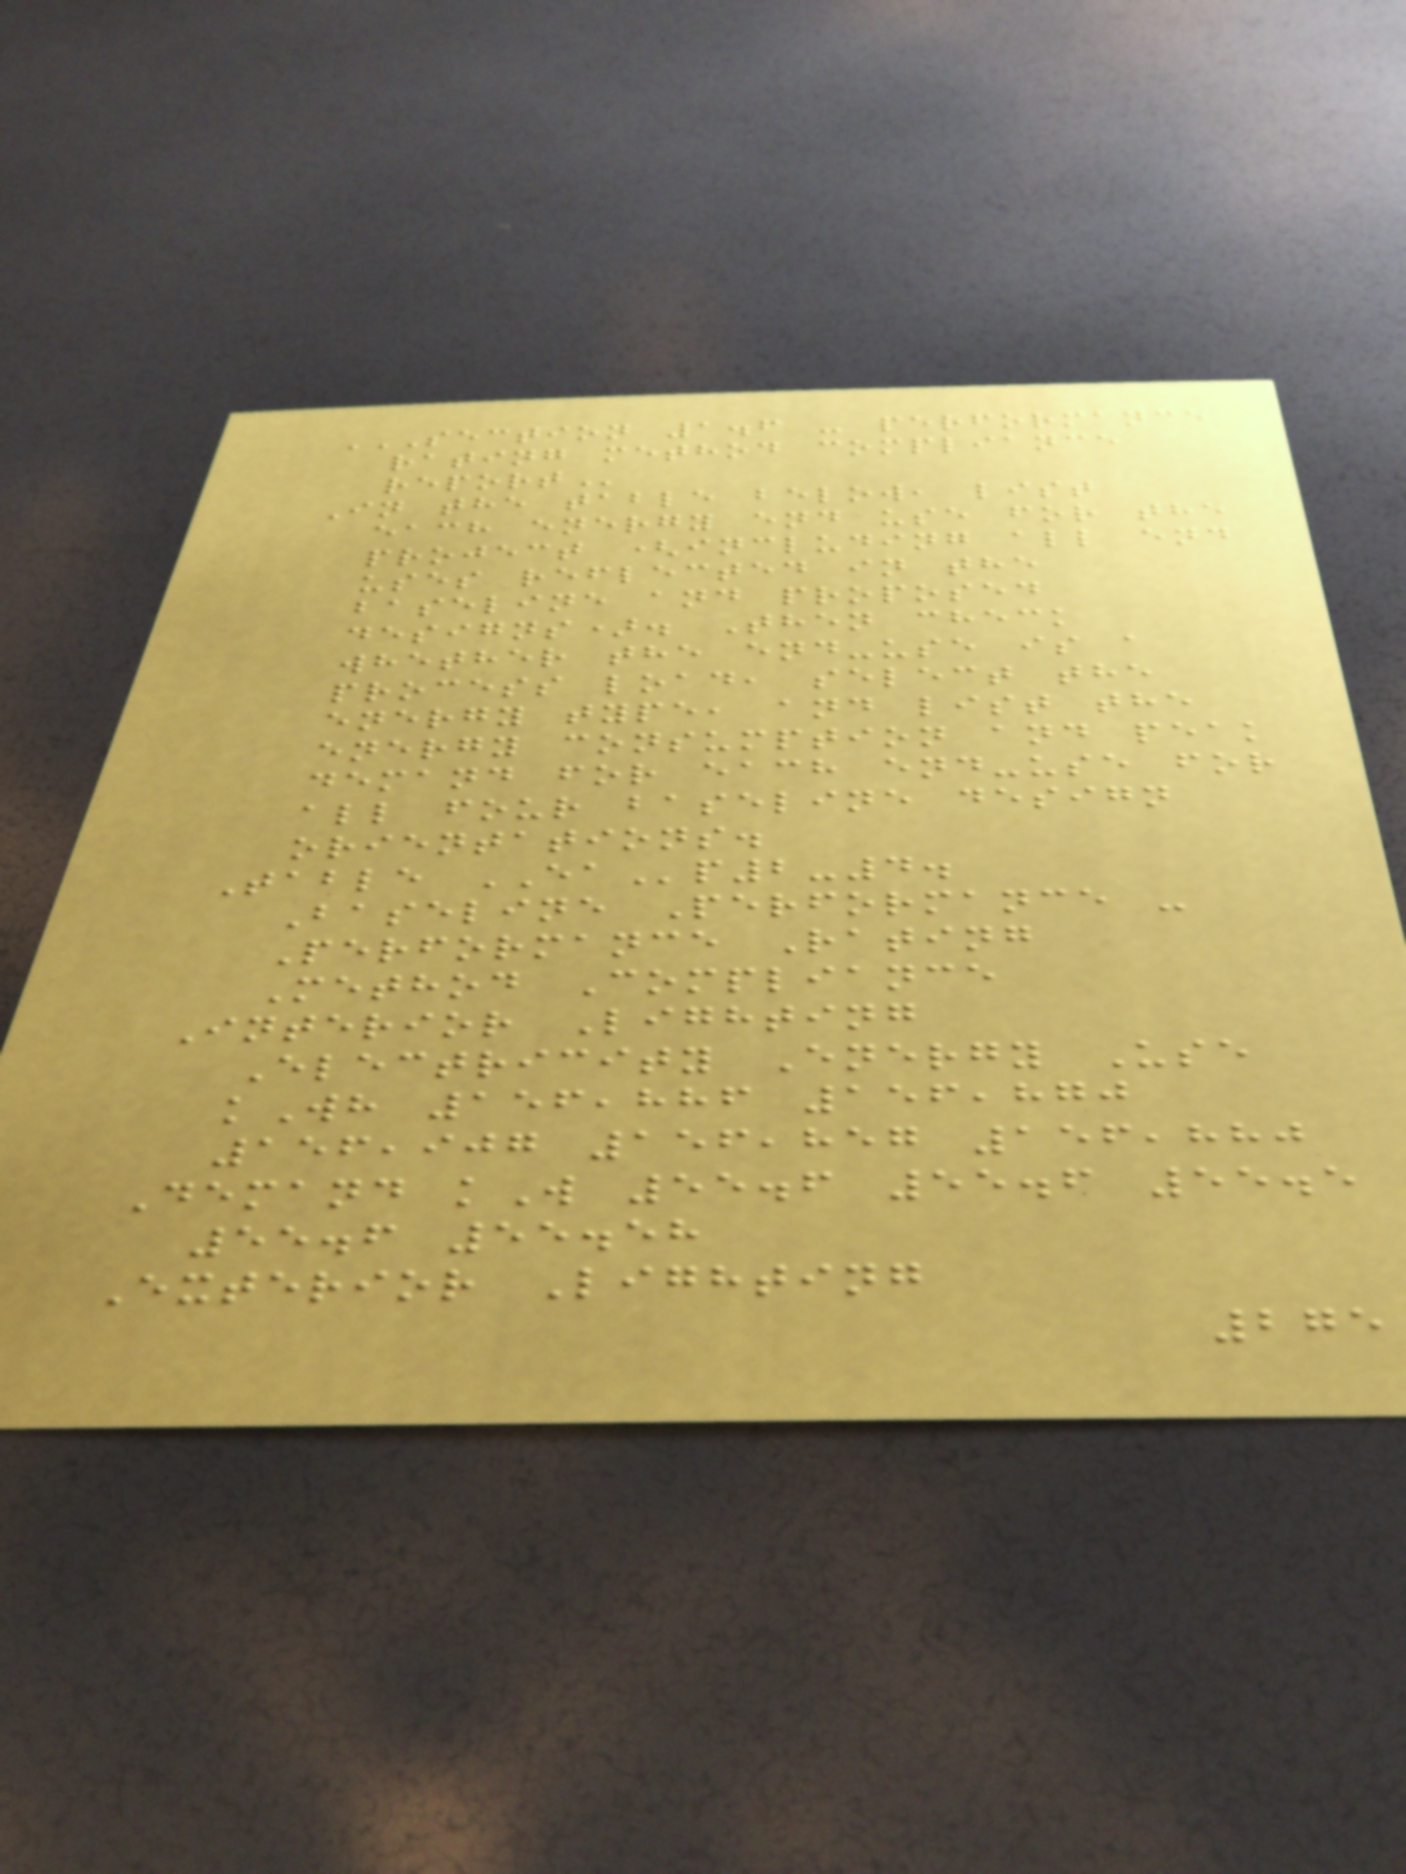SECTION 1.6 - PERFORMANCE
RATING METHOD COMPLIANCE
REPORT
In the table below, list
each energy end use for the
project (including all end
uses reflected in the
baseline and proposed
designs). Then check
whether the end-use is a
process load, select the
energy type, and list the
energy consumption and peak
demand for each end-use for
all four baseline design
orientations.
Table EAp2-4.
Baseline Performance -
Performance Rating
Method Compliance
Interior Lighting
Electricity Energy Use
kWh 156,886 156,870
156,907 156,857 156,880
Demand kW 55.6 55.6 55.5
55.6 55.58
Exterior Lighting
275
